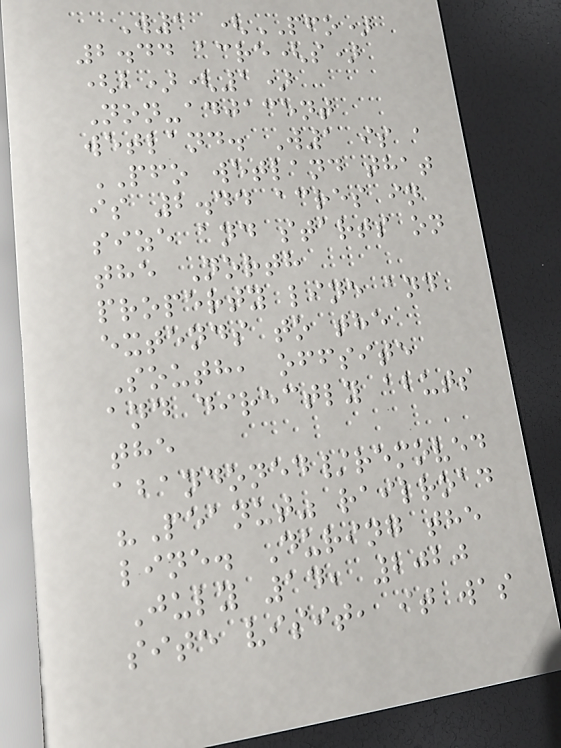W1 (PFO)
2.44 acre(s)
(b)(1)
Non-adjacent
wetland. W1 is a
PFO wetland that
is 2.44 acres in
size and starts on
the North
property line and
extends to the
South, offsite
and directly abuts
the
abandoned/removed
"Peanut" railroad
line. During the
July 14, 2020
site visit, it was
